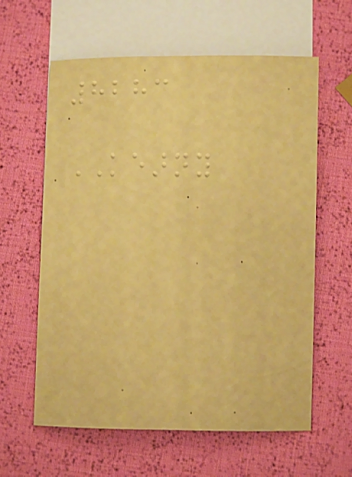8283
KEARNY
